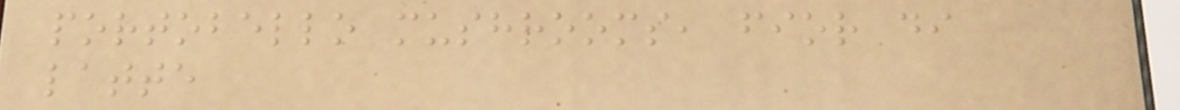portobello mushrooms, fior di
latte
